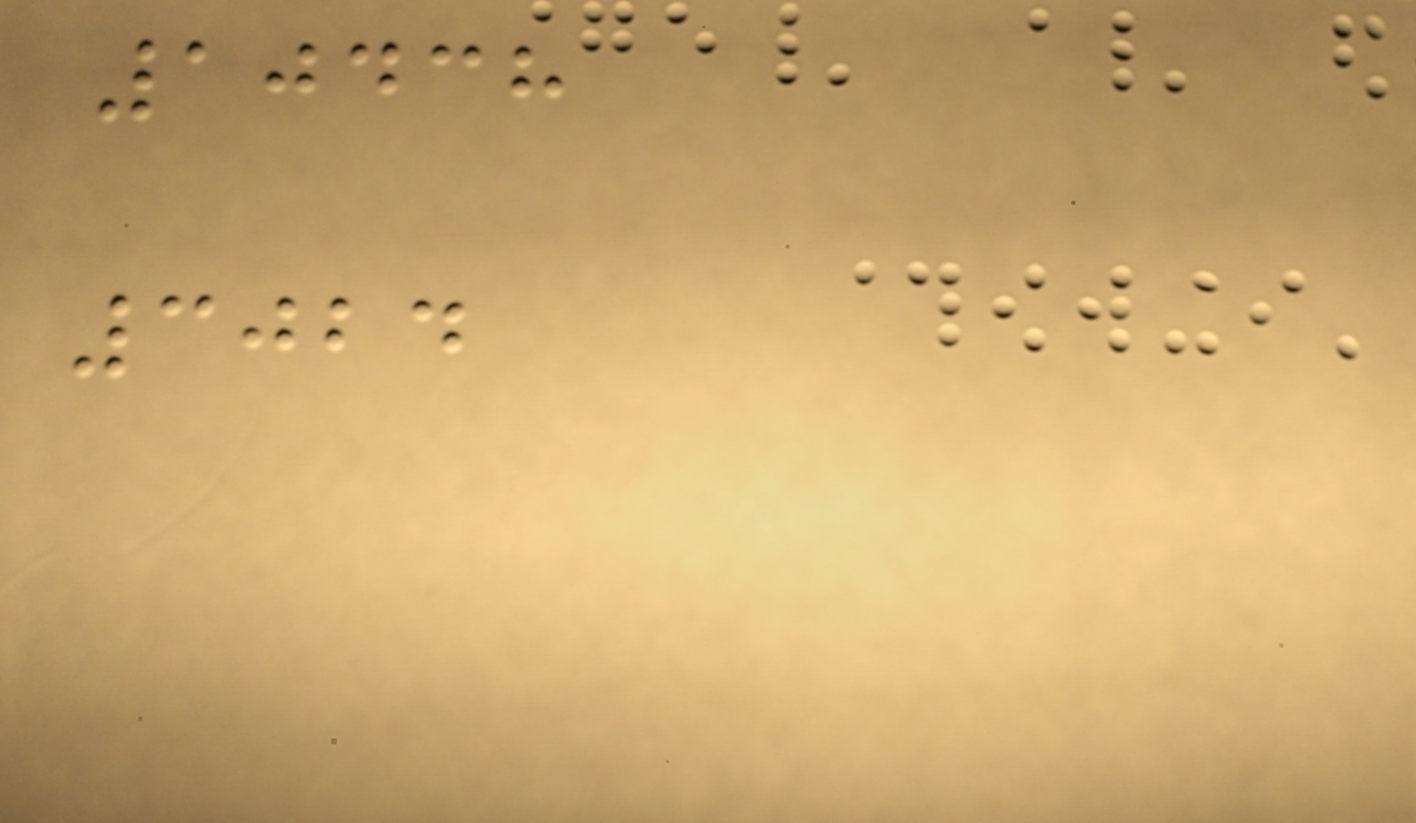10438
3024
